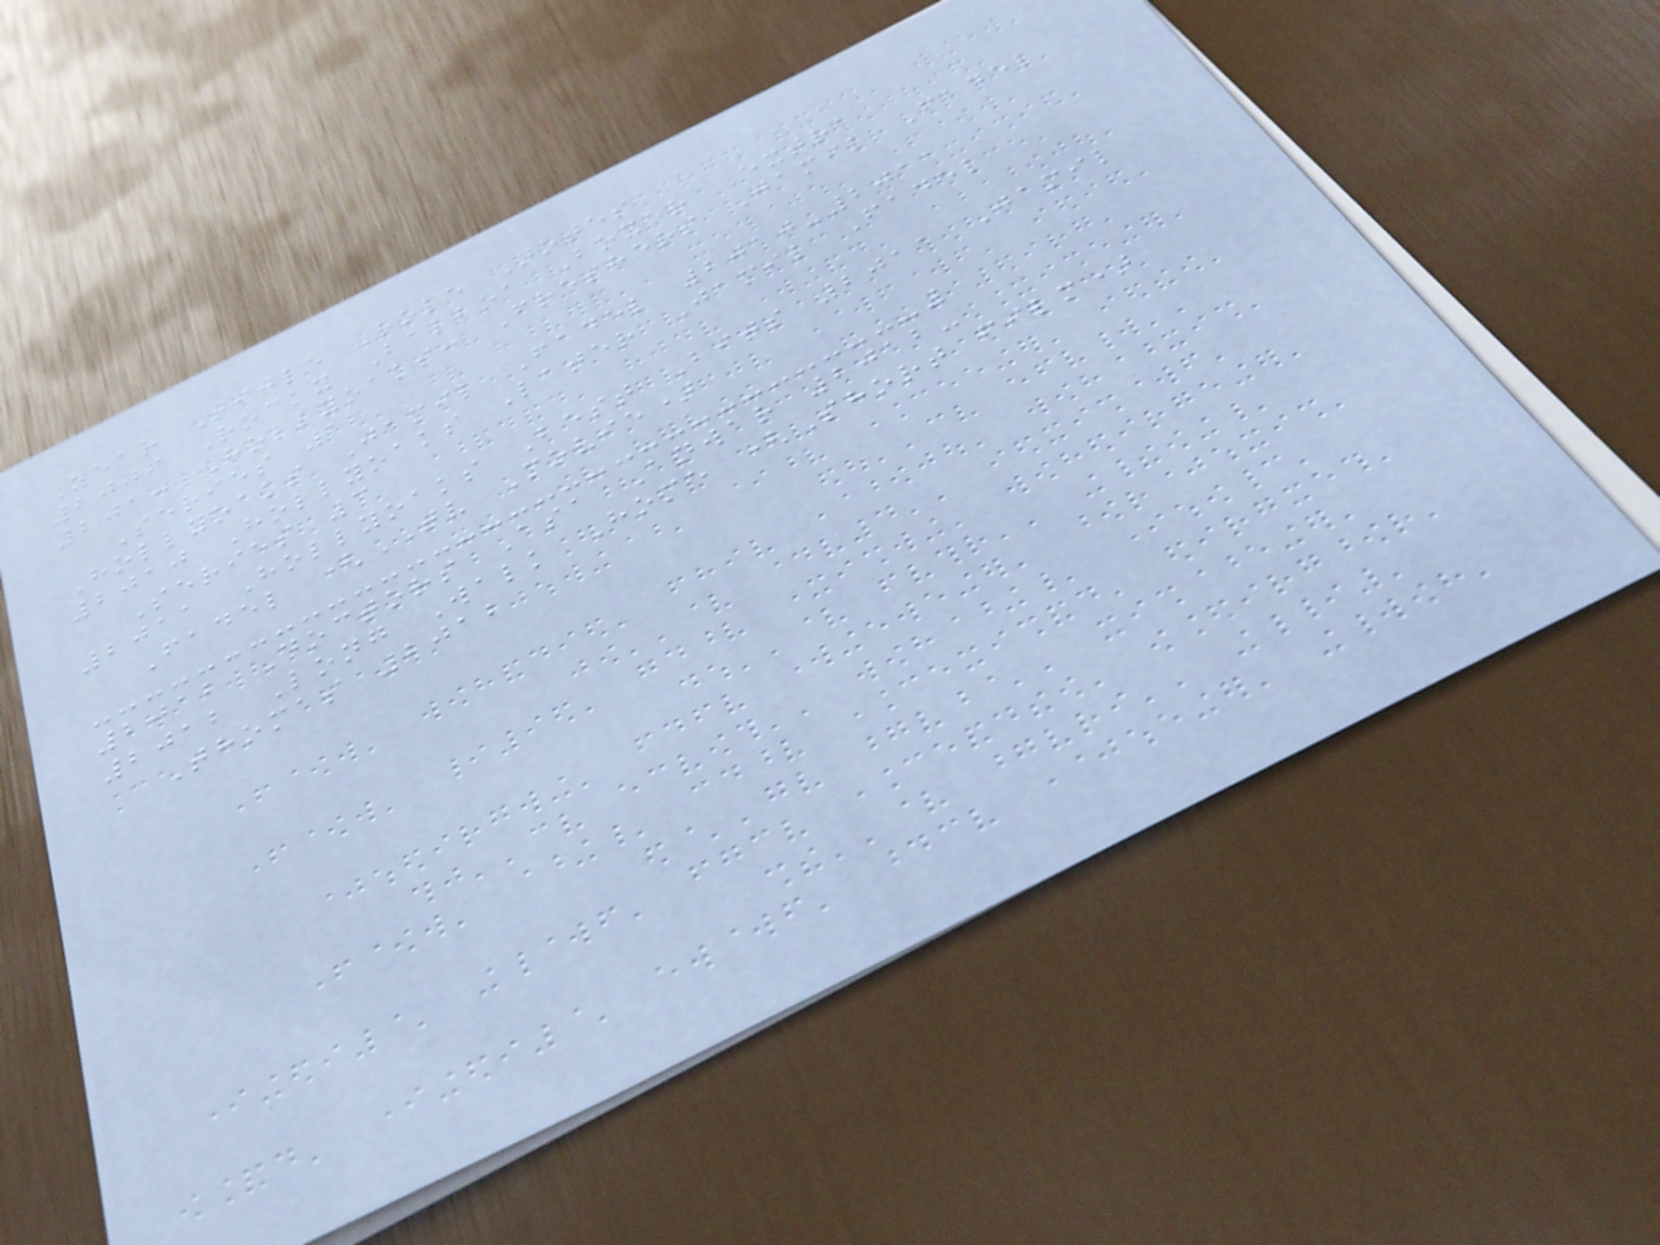Year Title Role Notes
2006 Rocky Balboa Boxer Extra
2010 Hollyoaks: Freshers Jamil Fadel
Series 1
Hollyoaks Jamil Fadel 2010-2011
2010 Hollyoaks Later Jamil Fadel
Series 3
2011 Hollyoaks Best Bits 2011 Jamil
Fadel (TV Movie)
2012 Doctors Asa Anwar 2012-
2012 Long Walk Home (Short film)
Thomas 2012
